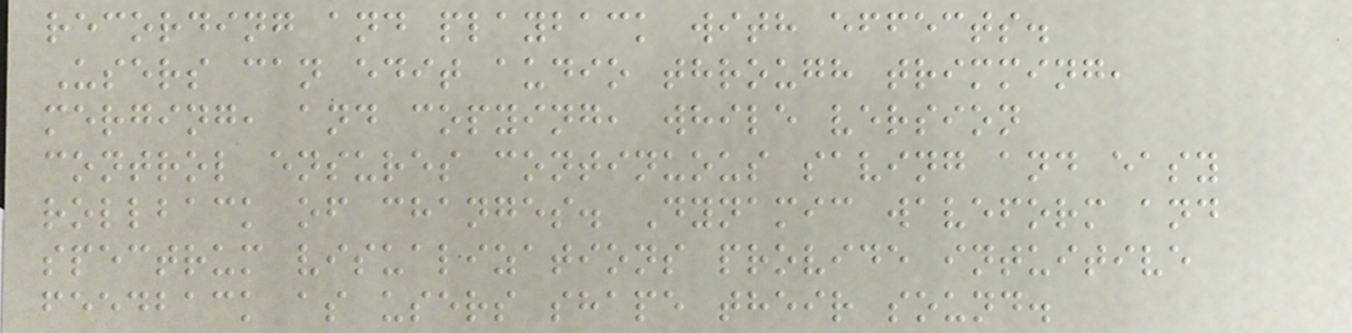recording and playback with effects.
Users can edit audio through trimming,
merging, and copying, while version
control ensures continuous saving and easy
rollback of changes. Dynamic waveform and
spectrum visualizations provide intuitive
feedback as users shape their sound.
